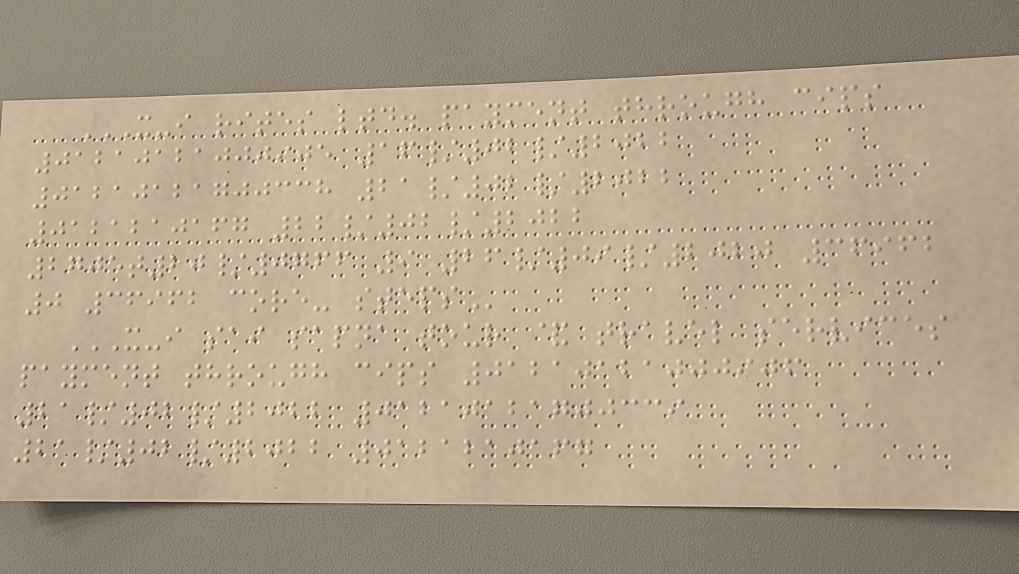X-I RITES LTD. PAYMENT THROUGH CIPS
01210121000905 16/02/2022
01210121700338 21/02/2022
0121210167 22/02/2022
2705T20/0766 9 26/09/2020 36962
0 36962 CORE- STEPS
X-I SAI SAPNA TOUR & TRAVEL SERVICES
PAYMENT THROUGH CIPS 01210121000906
21/02/2022 01210121700339
21/02/2022 0121210167
